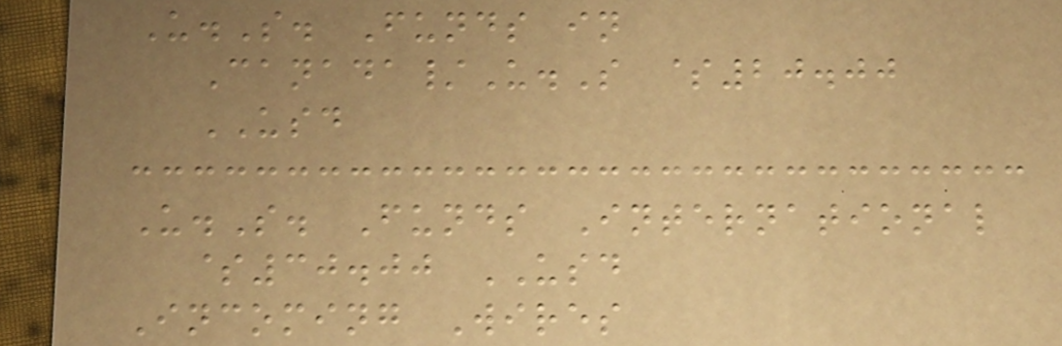U.S. Funds in
Canada/U.S $20.00
USD
U.S. Funds International
$30.00 USD
Incoming Wires
